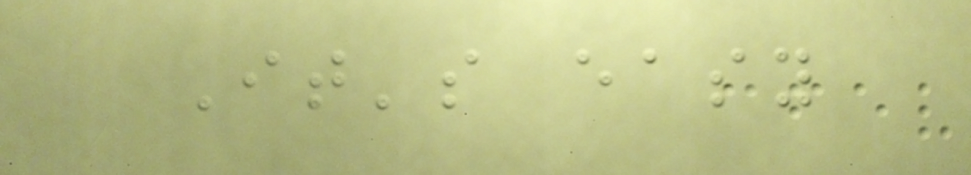It's easy
